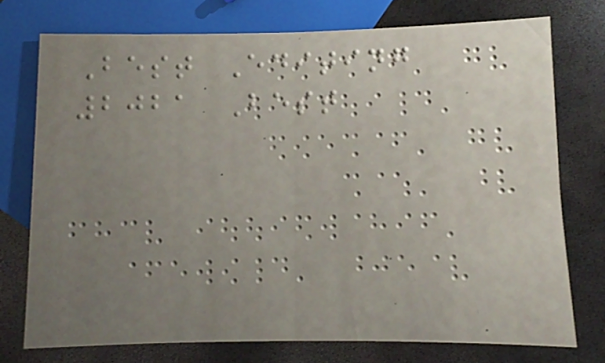Best Editing
2021 Best
